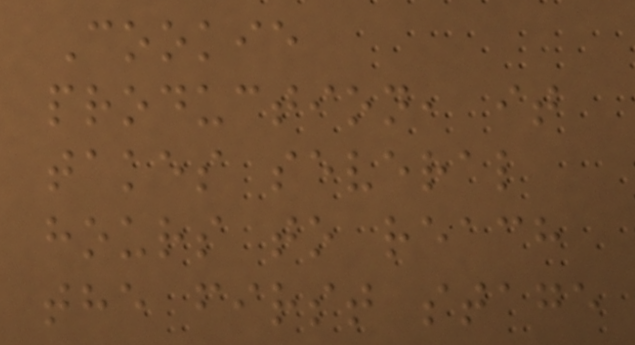Cookie
production, it
takes several
hours to reach
the first stage
